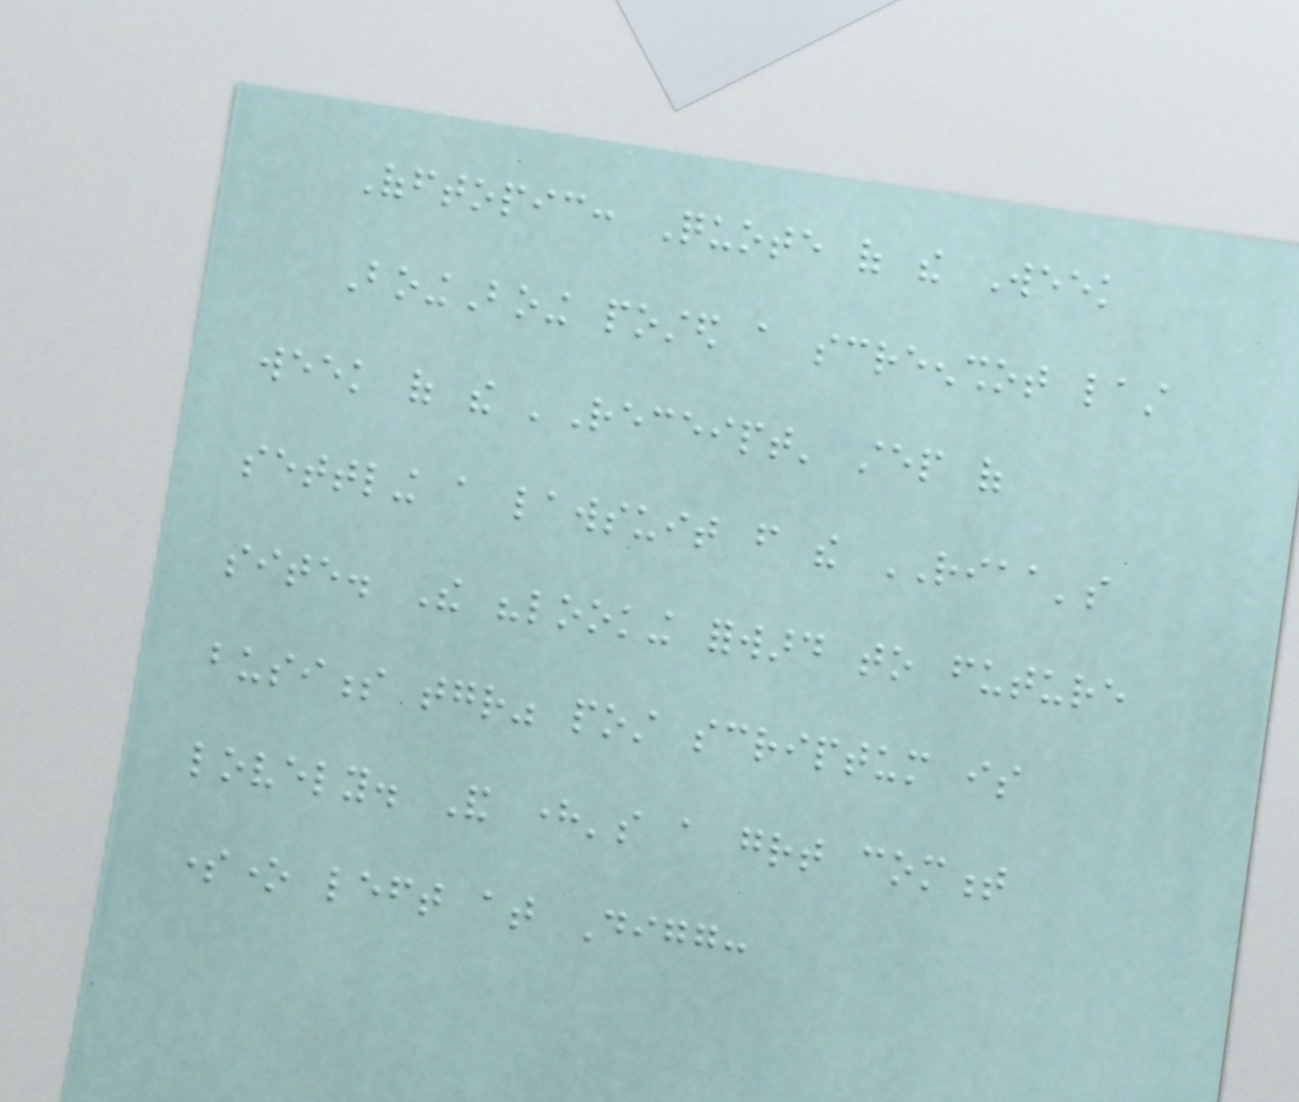Offtopic: Quote of the Week
BoingBoing posted a screenshot last
week of the 'Receipt' step of
settling a lawsuit from the RIAA's
site. The "looking forward to future
business together" post scriptum is
lovely. And here's a great comment
someone left at Digg:
